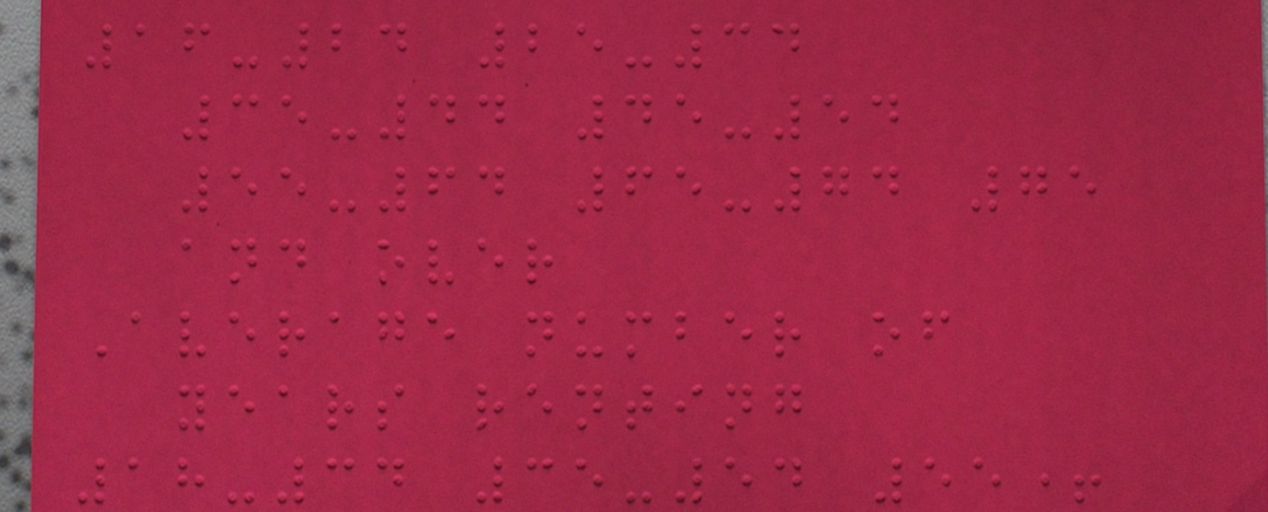16-24 25-34
35-44 45-54
55-64 65-74 75
and over
Average number of
years renting
18-34 35-54 55+
